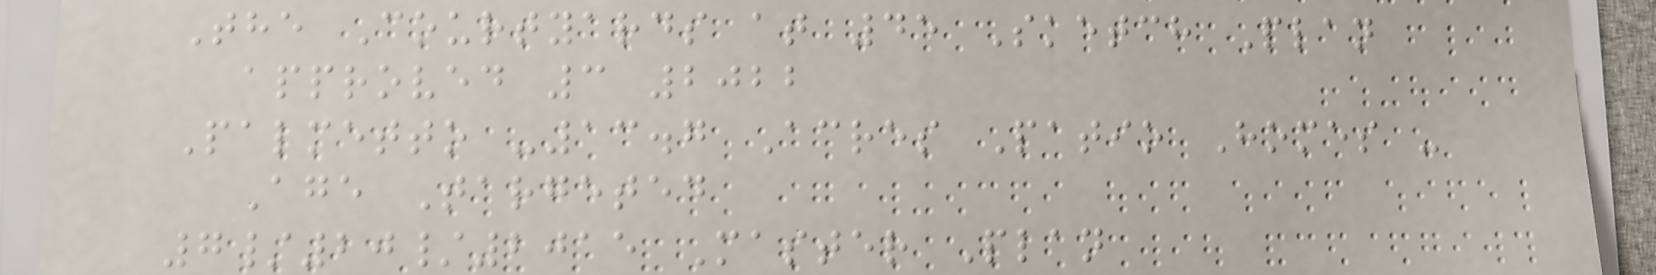The Courtyards at 45 Sketch Plan
approved 3 2022
Palmetto -13.7 Acres Patio Homes -
Age Targeted
7/20/2015 Master Plan
